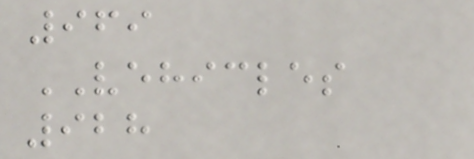969
VEHICLES
928
